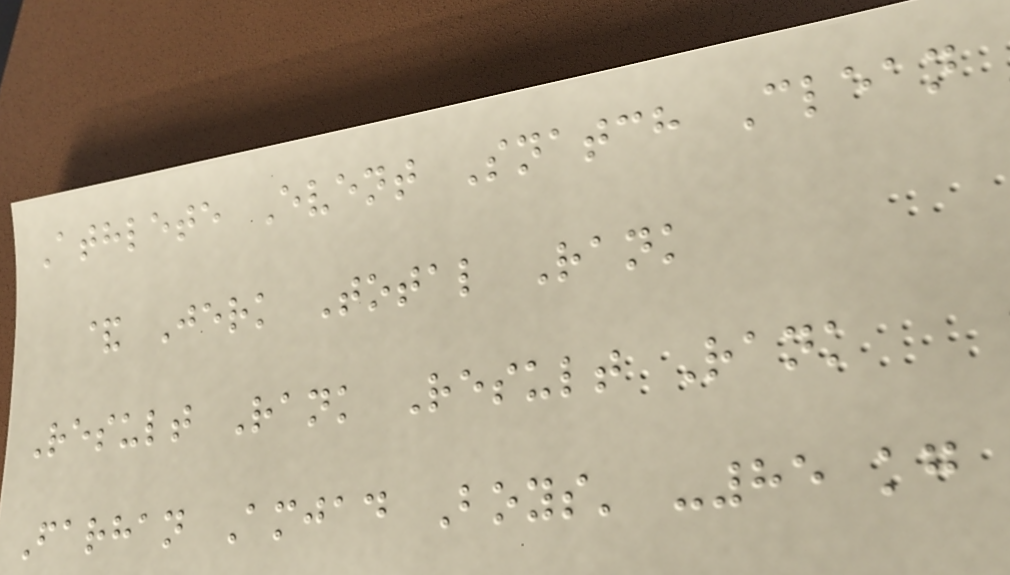Athlete Event Snatch Clean
& Jerk Total Rank
Result Rank Result Rank
Farhan Amjad Boys' -85 kg
